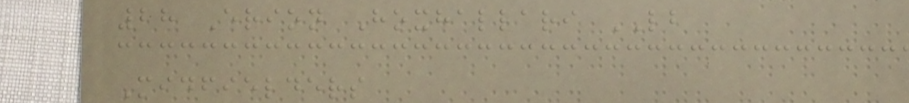28 Erion Hoxhallari LB
Midfielders
